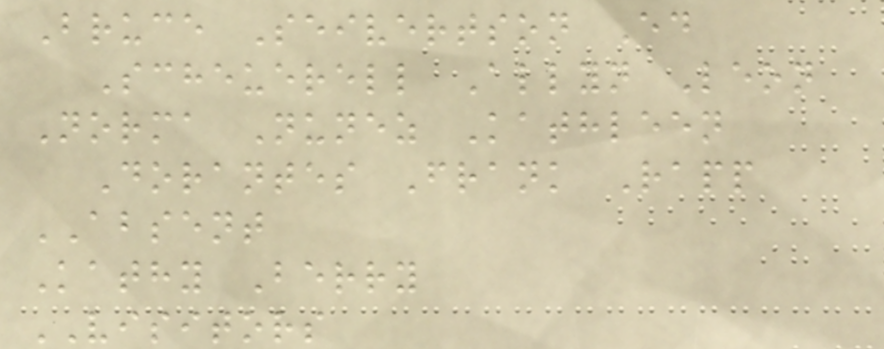Bruce Seivertson Ed
Scheuerell Allyn Leon
Norma Nunez Kathleen
Dorantes Frank Rapp
ABSENT
Kathy Berry
VISITORS
